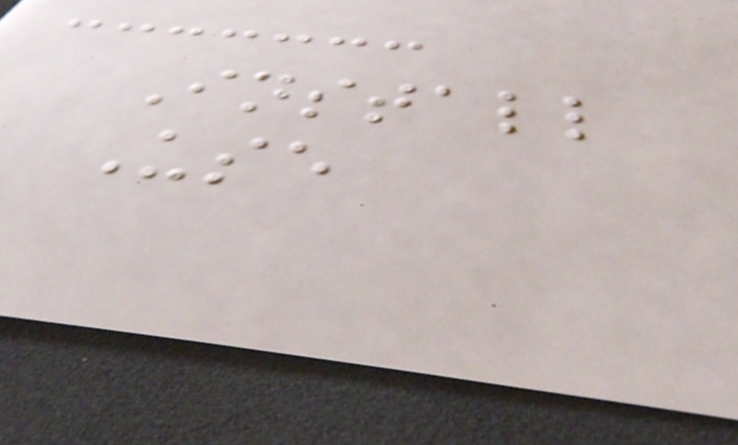Install
Use
